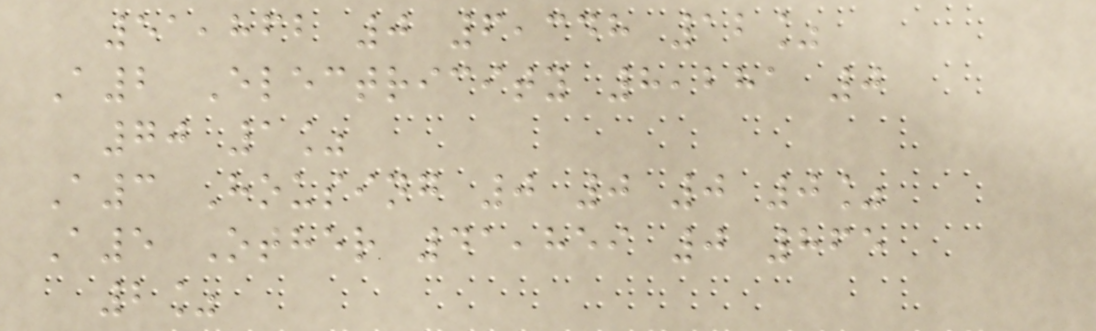51,862 0 6,348 12%
A2 Electricity 8,281 0
70 1%
A3 Housing 0 0 0 0%
A5 Other 41,859 0 865
2%
